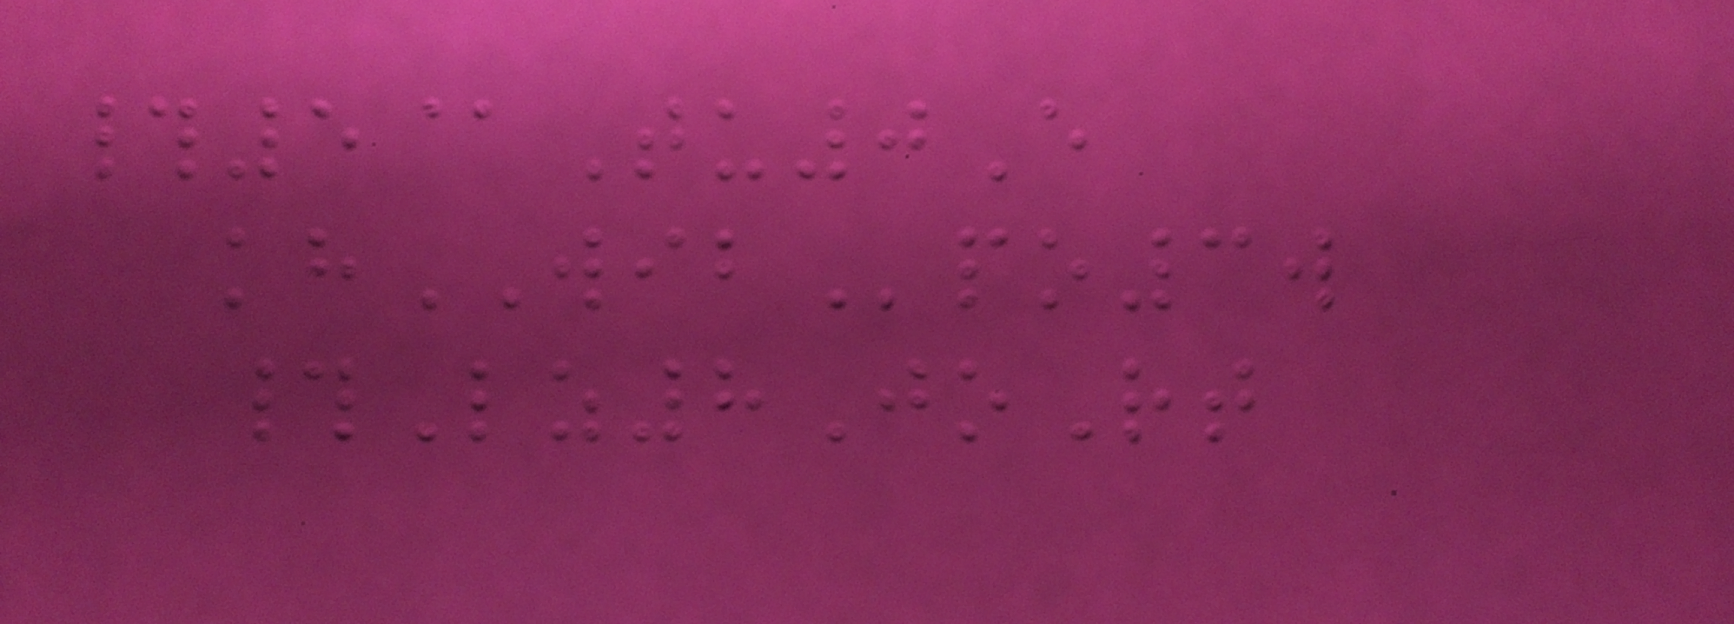#5@Tu0E
khWIBpo3w
#Lz8JoRt
